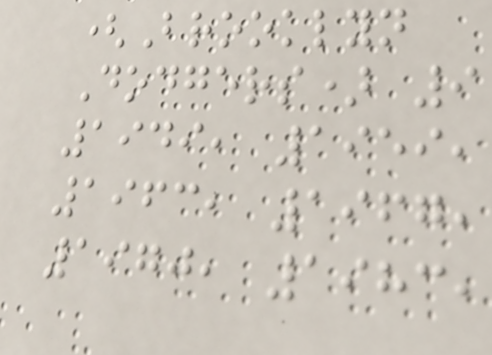(Brooklyn
Dodgers) 9
1949, 1959,
1963, 1967,
1970, 1983,
